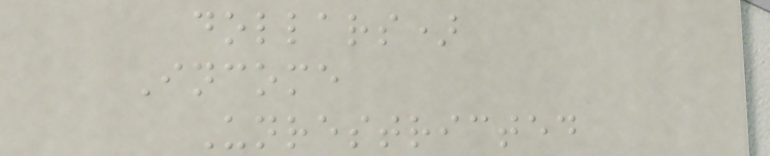dollars)
Income
Unrestricted
